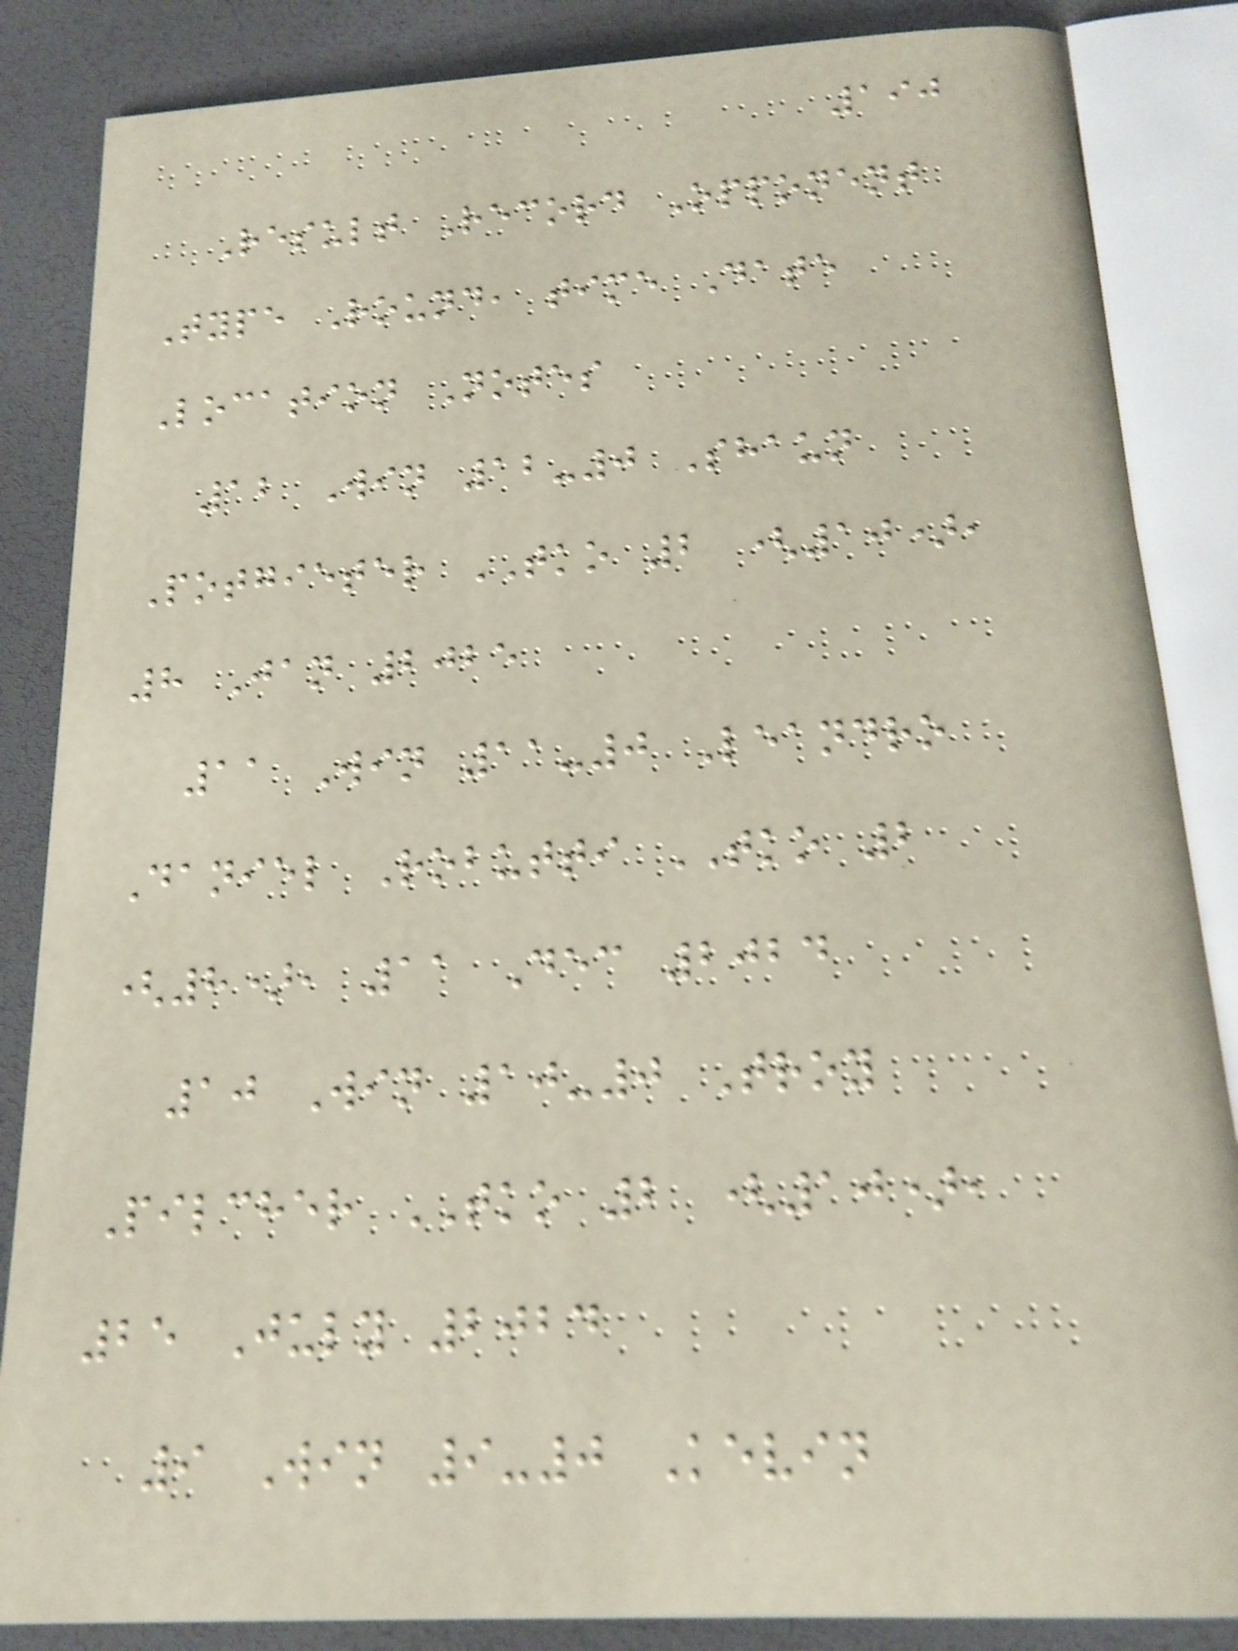190
Result Record Opponent
Type Round, time Date
Location Notes
12 Win 12-0 Shaun
Potgieter TKO 2 (10),
8 Jan 2025
11 Win 11-0 Leandro
Daniel Robutti TKO 2
(8), 11 Dec 2024
10 Win 10-0 Troy
Pilcher TKO 2 (10),
25 July 2024
9 Win 9-0 Kevin
